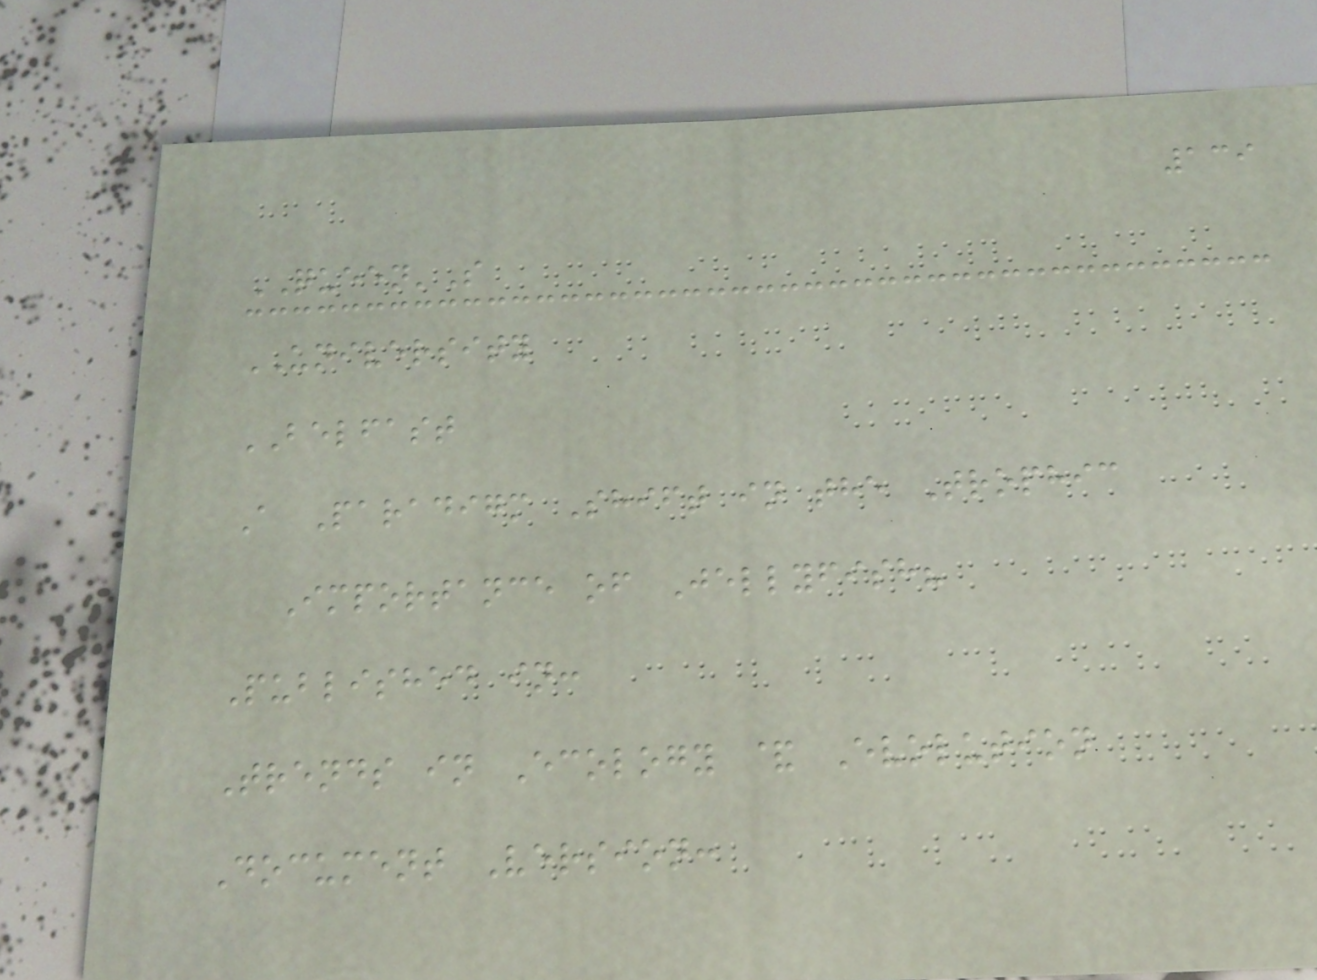139
QUEEN'S
UNIVERSITY
BELFAST
A Paradigm Shift in the Trophic
Importance of Jellyfish?
Published in:
Trends in Ecology & Evolution
Document Version:
